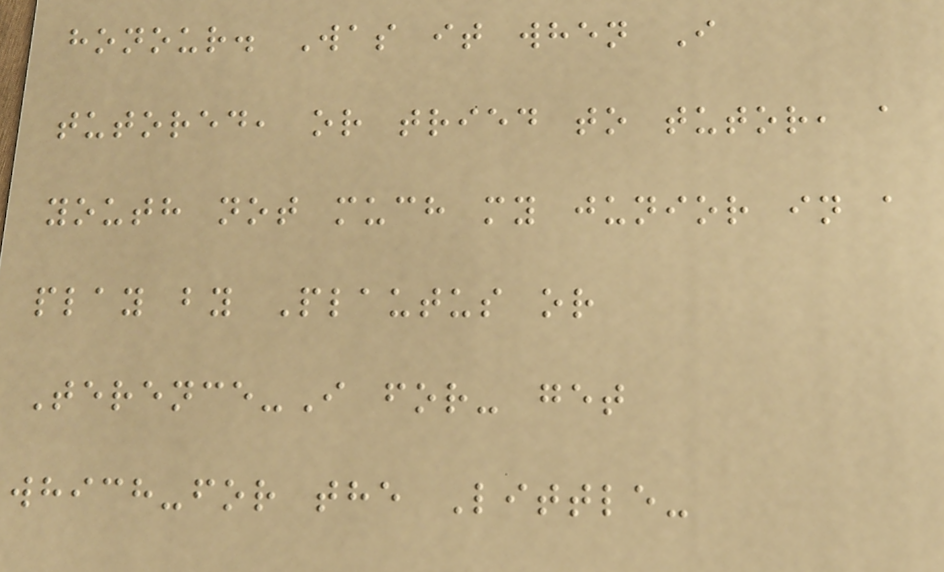honour. Was it when I
tutored, or tried to tutor, a
youth not much my junior in a
play by Plautus or
Terence-I for- get
which-for the Little-
